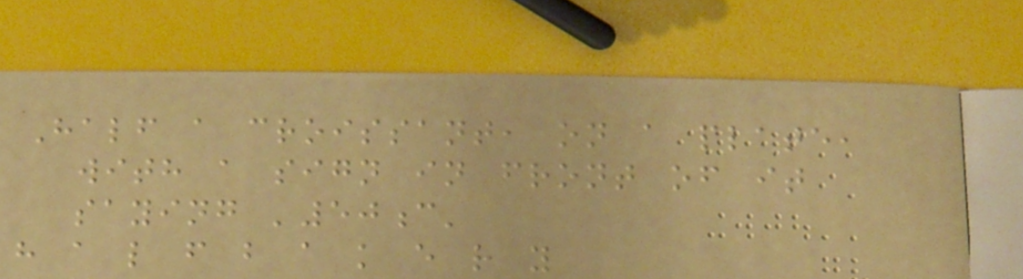Half a croissant, on a plate,
with a sign in front of it
saying '50c'
h a l f b a k e r y
